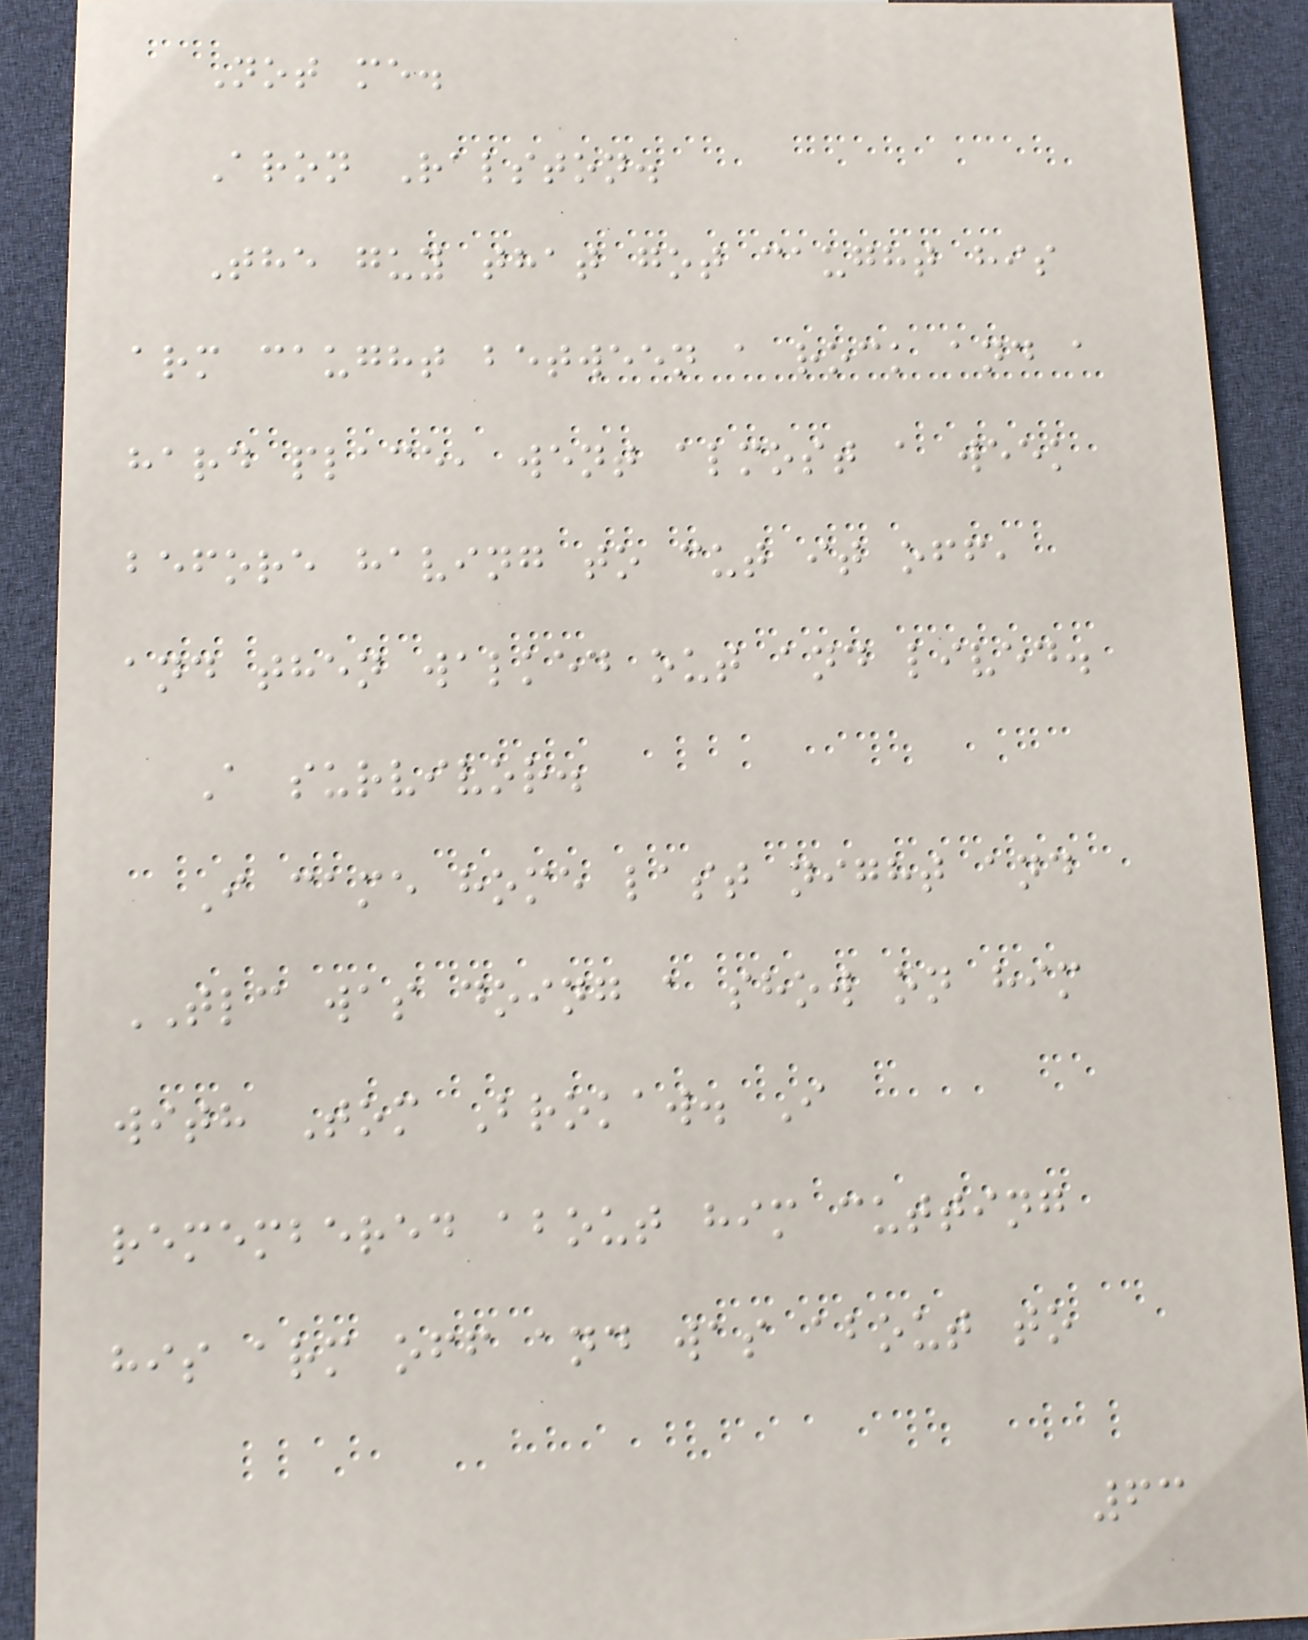Not me.
Aron Ralston.
The guy that got caught his
arm caught between a rock and a
hard place, went almost a week
before having to cut it off,
and then walked out and lived.
A survivor.
I came home last night and
TLC was doing a show on him
with Tom Brokaw. I
remembered about him cutting
his arm off and was about to
63
